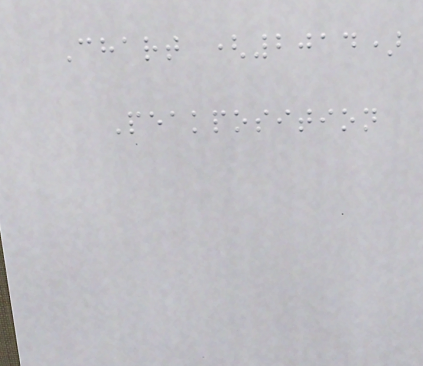Chart (2014)
Peakposition
